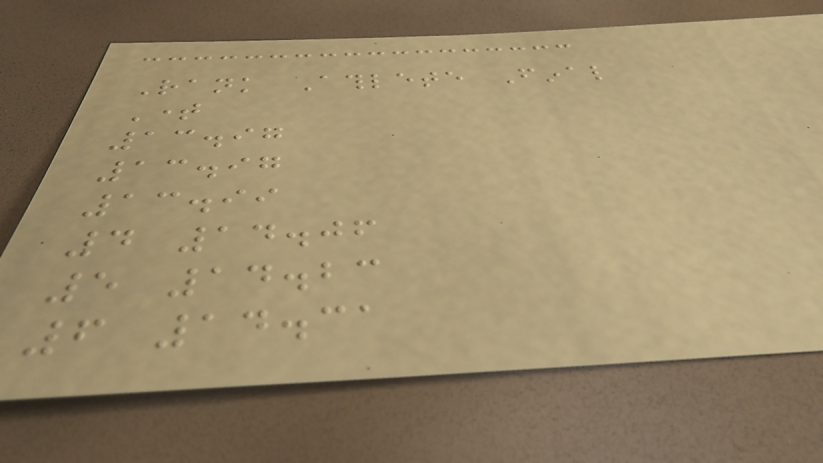Rank Athlete Final
Time
13.97
13.97
13.99
4 14.06
5 14.23
6 14.31
